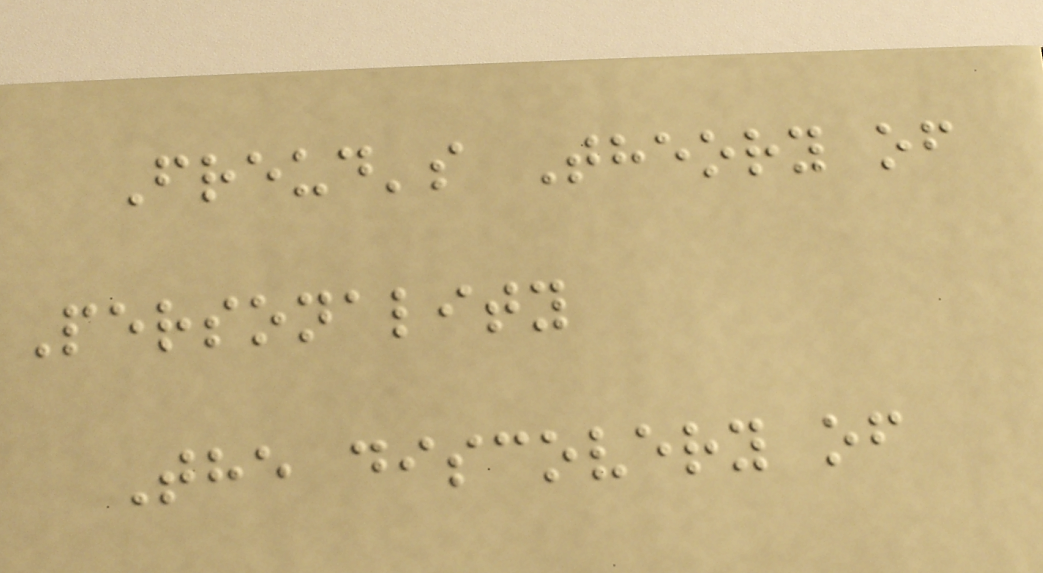Freud's Theory of
Personality
The discovery of
